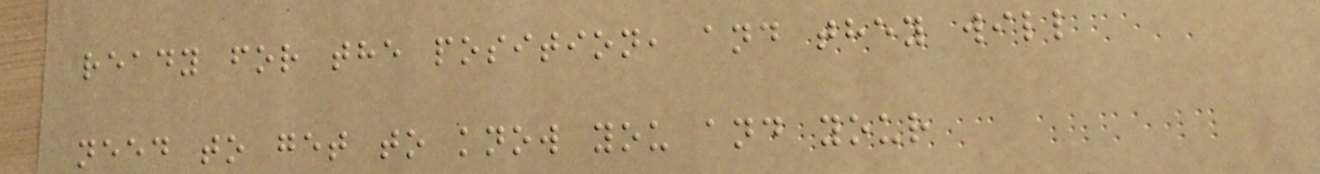ready for the position, and they will
need to get to know you and your
